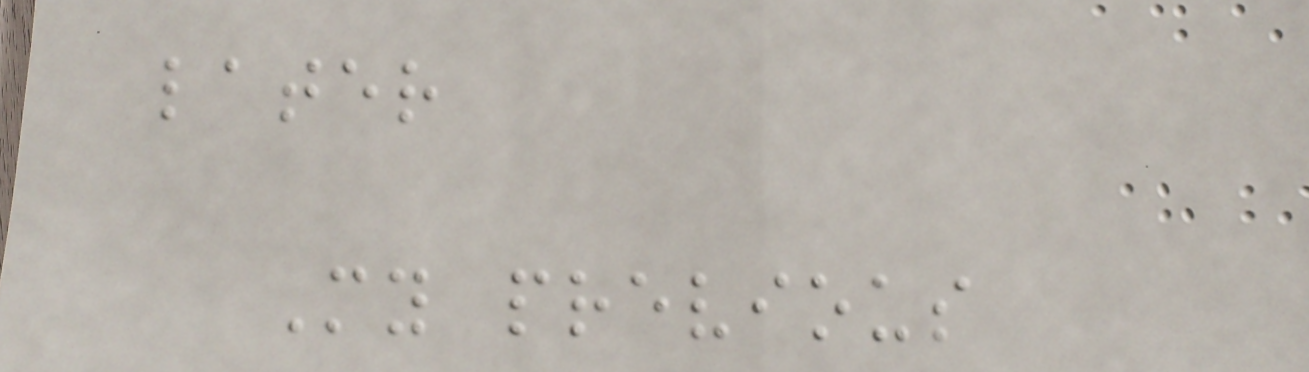later
My previous
